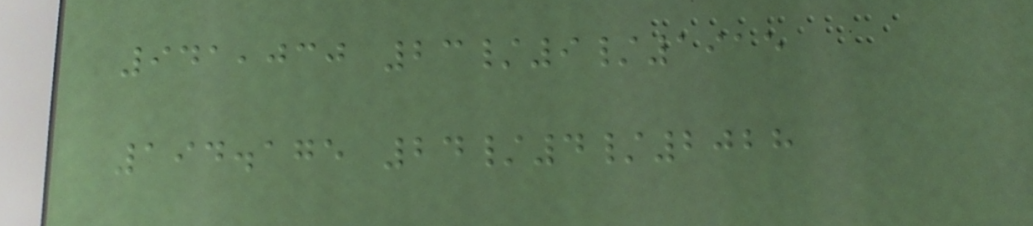941,030 23/9/1915
194.175 24/4/2028
